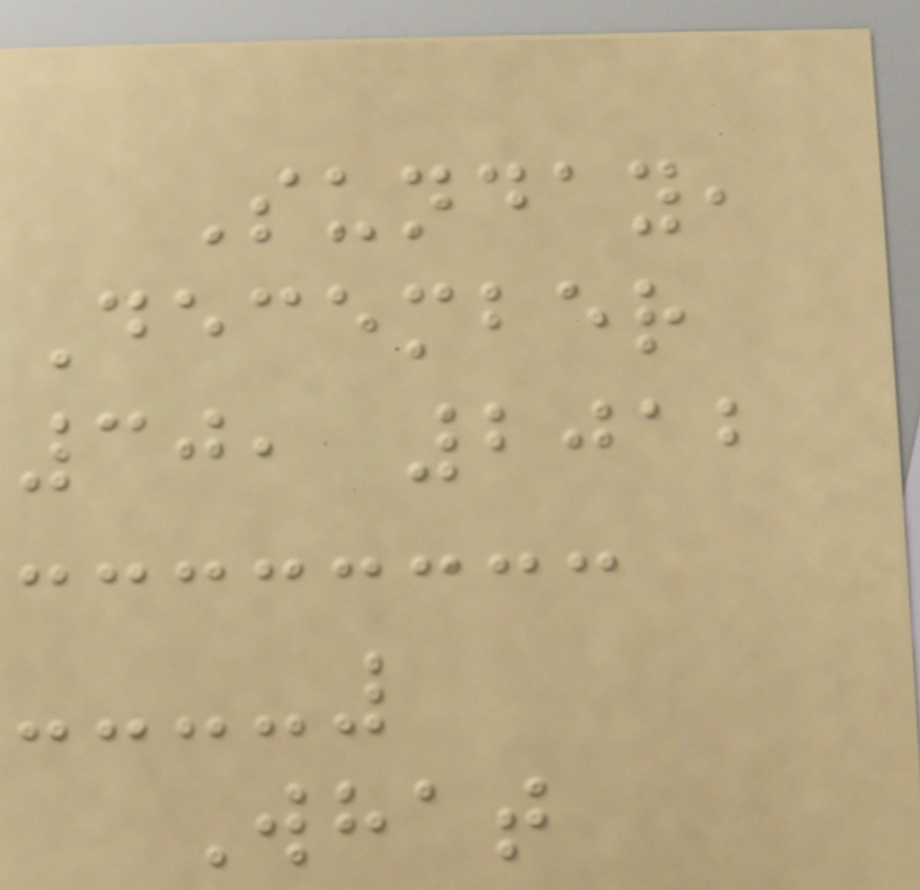Sunday,
December
30, 2012
What
